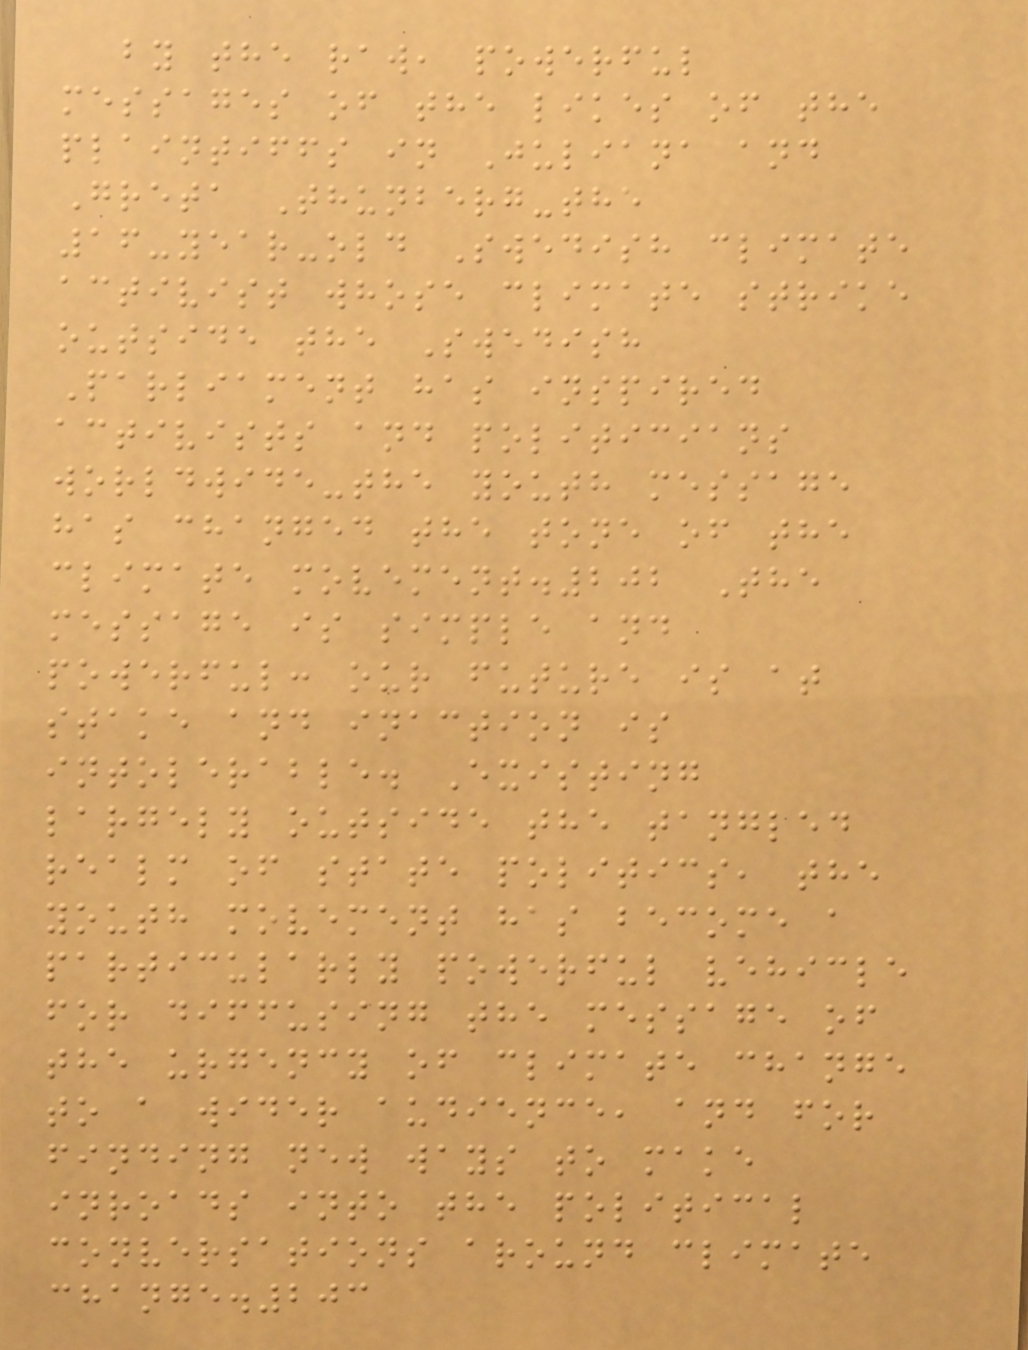by the raw, powerful
messages of the likes of the
plaintiffs in Juliana and
Greta Thunberg-the
16-year-old Swedish climate
activist whose climate strike
outside the Swedish
Parliament has inspired
activists and politicians
worldwide-the youth message
has changed the tone of the
climate movement.202 The
message is simple and
powerful: our future is at
stake and inaction is
intolerable. Existing
largely outside the tangled
realm of state politics, the
youth movement has become a
particularly powerful vehicle
for diffusing the message of
the urgency of climate change
to a wider audience, and for
finding new ways to make
inroads into the political
conversations around climate
change.203
